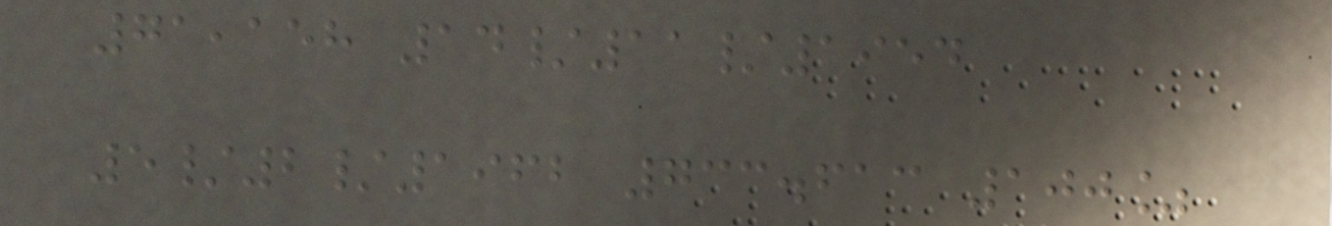71,158 14/11/1954
5/2/1962 733.613 100%
